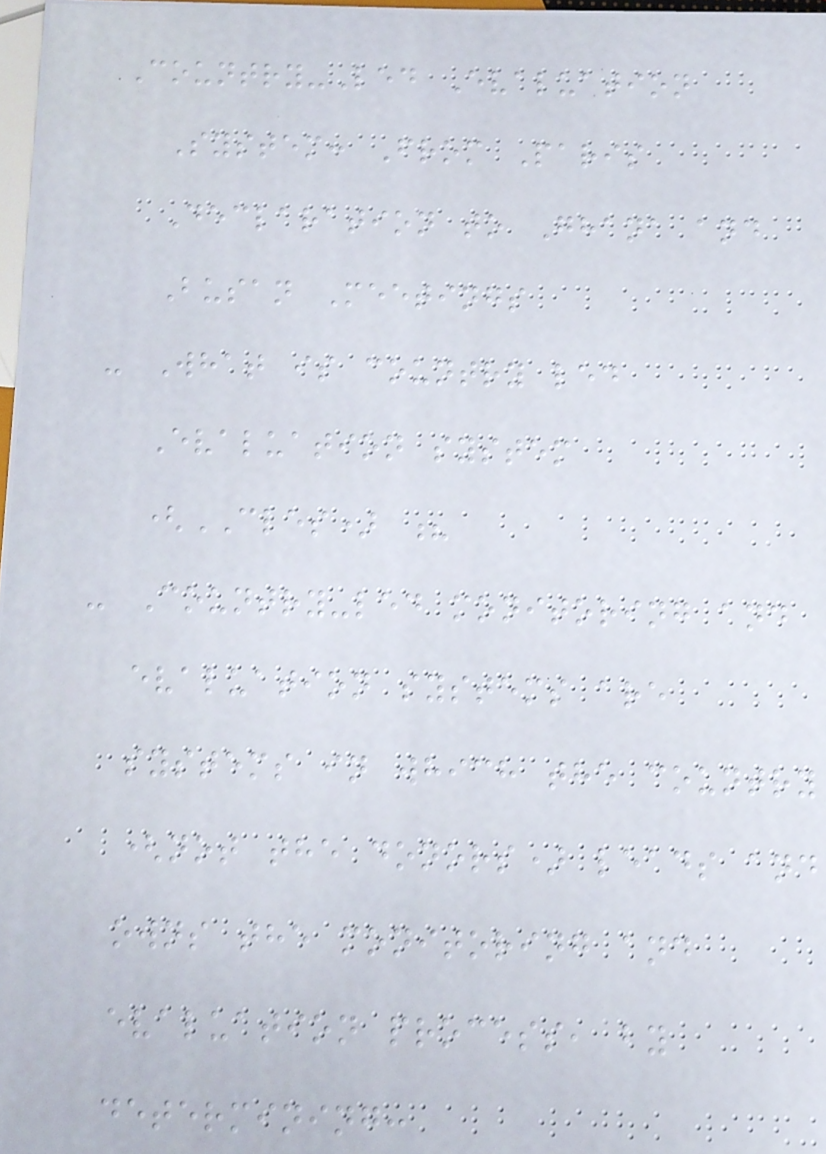Country-Led Evaluation
System: From Paris
Declaration to Ghana and
Busan Meetings
- What is country led
Evaluation system
(CLES) ?
- Country-led monitoring and
evaluation systems are
systems in which the country
(not the donors) leads and
owns the monitoring and
evaluation process, by
determining:
